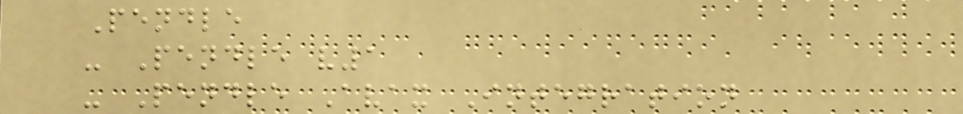Pendle
- Pendle v1
- Pendle Avax Integration
